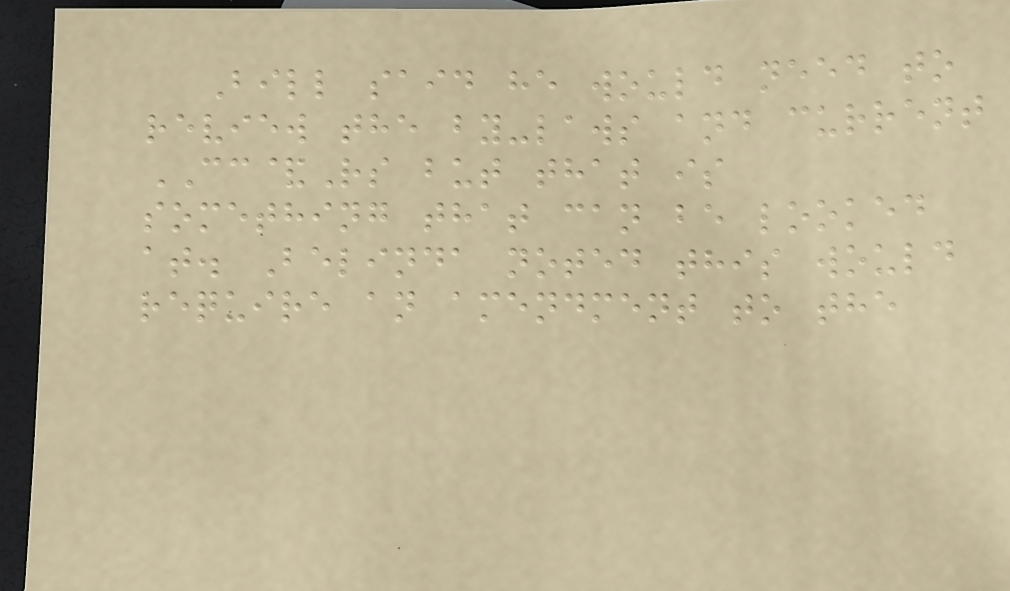Bill said he would need to
review the by-laws and current
CC&Rs but that is
something that can be looked
at. Belinda noted this would
require an amendment to the
